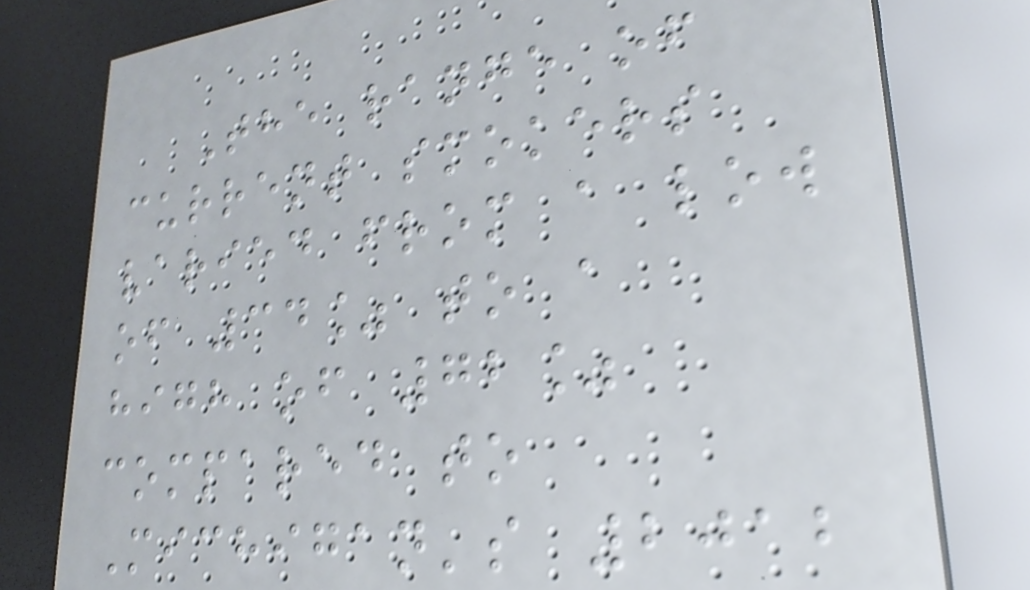The range of
current smokers
varied from a low
of 34% to a
high of 72%
compared to
Michigan's 2012
